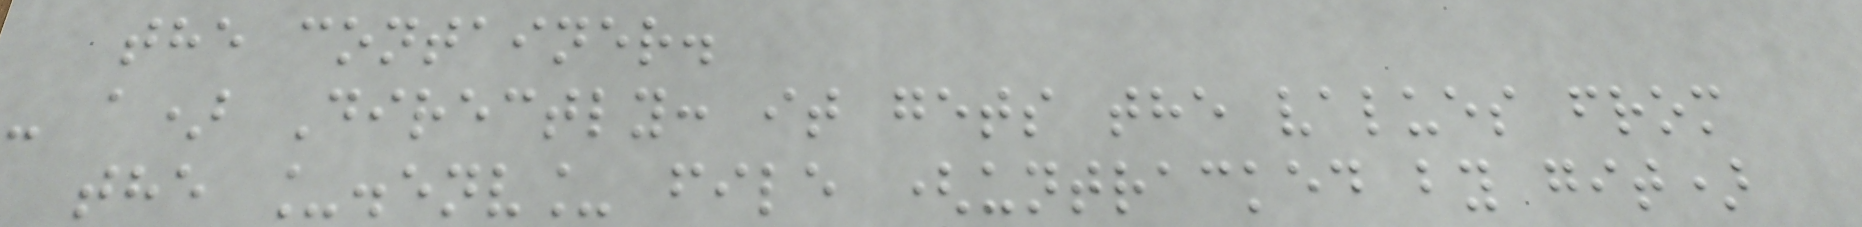the container.
- a) Directly: it gets the values from
the _.env_ file (untracked by git)
